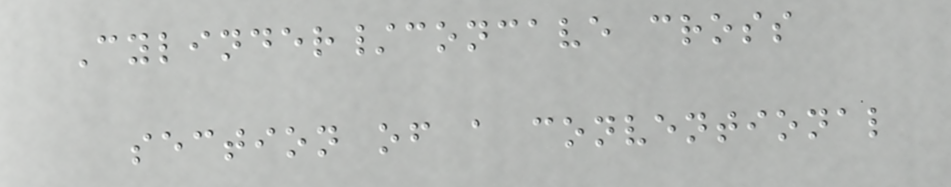Cylinder/concave cross
section of a conventional
